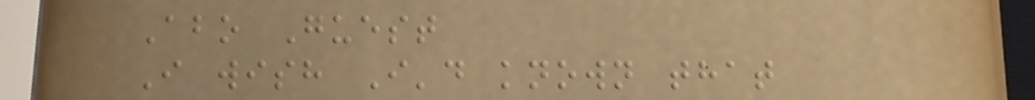Abo Guest
I wish I'd known that
